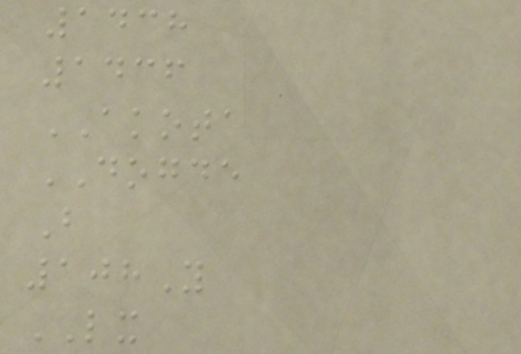1438
1436
AKOTA
DOGDE
B
108Y
LX
